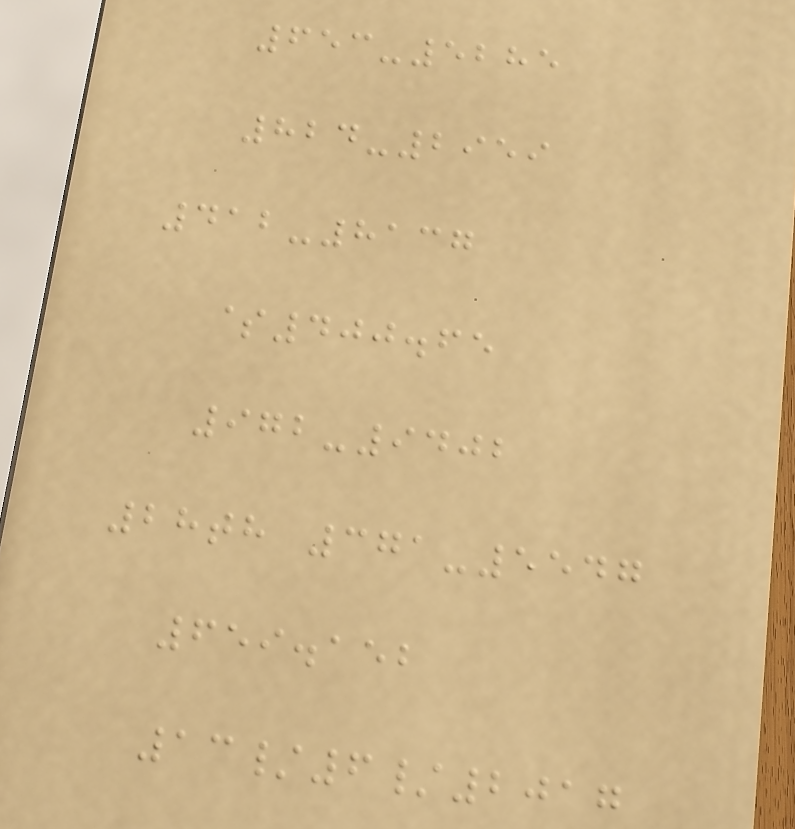653-5285
824-2959
412-8137
$400.65
972-9402
28th 371-5547
659.152
13/6/2017
